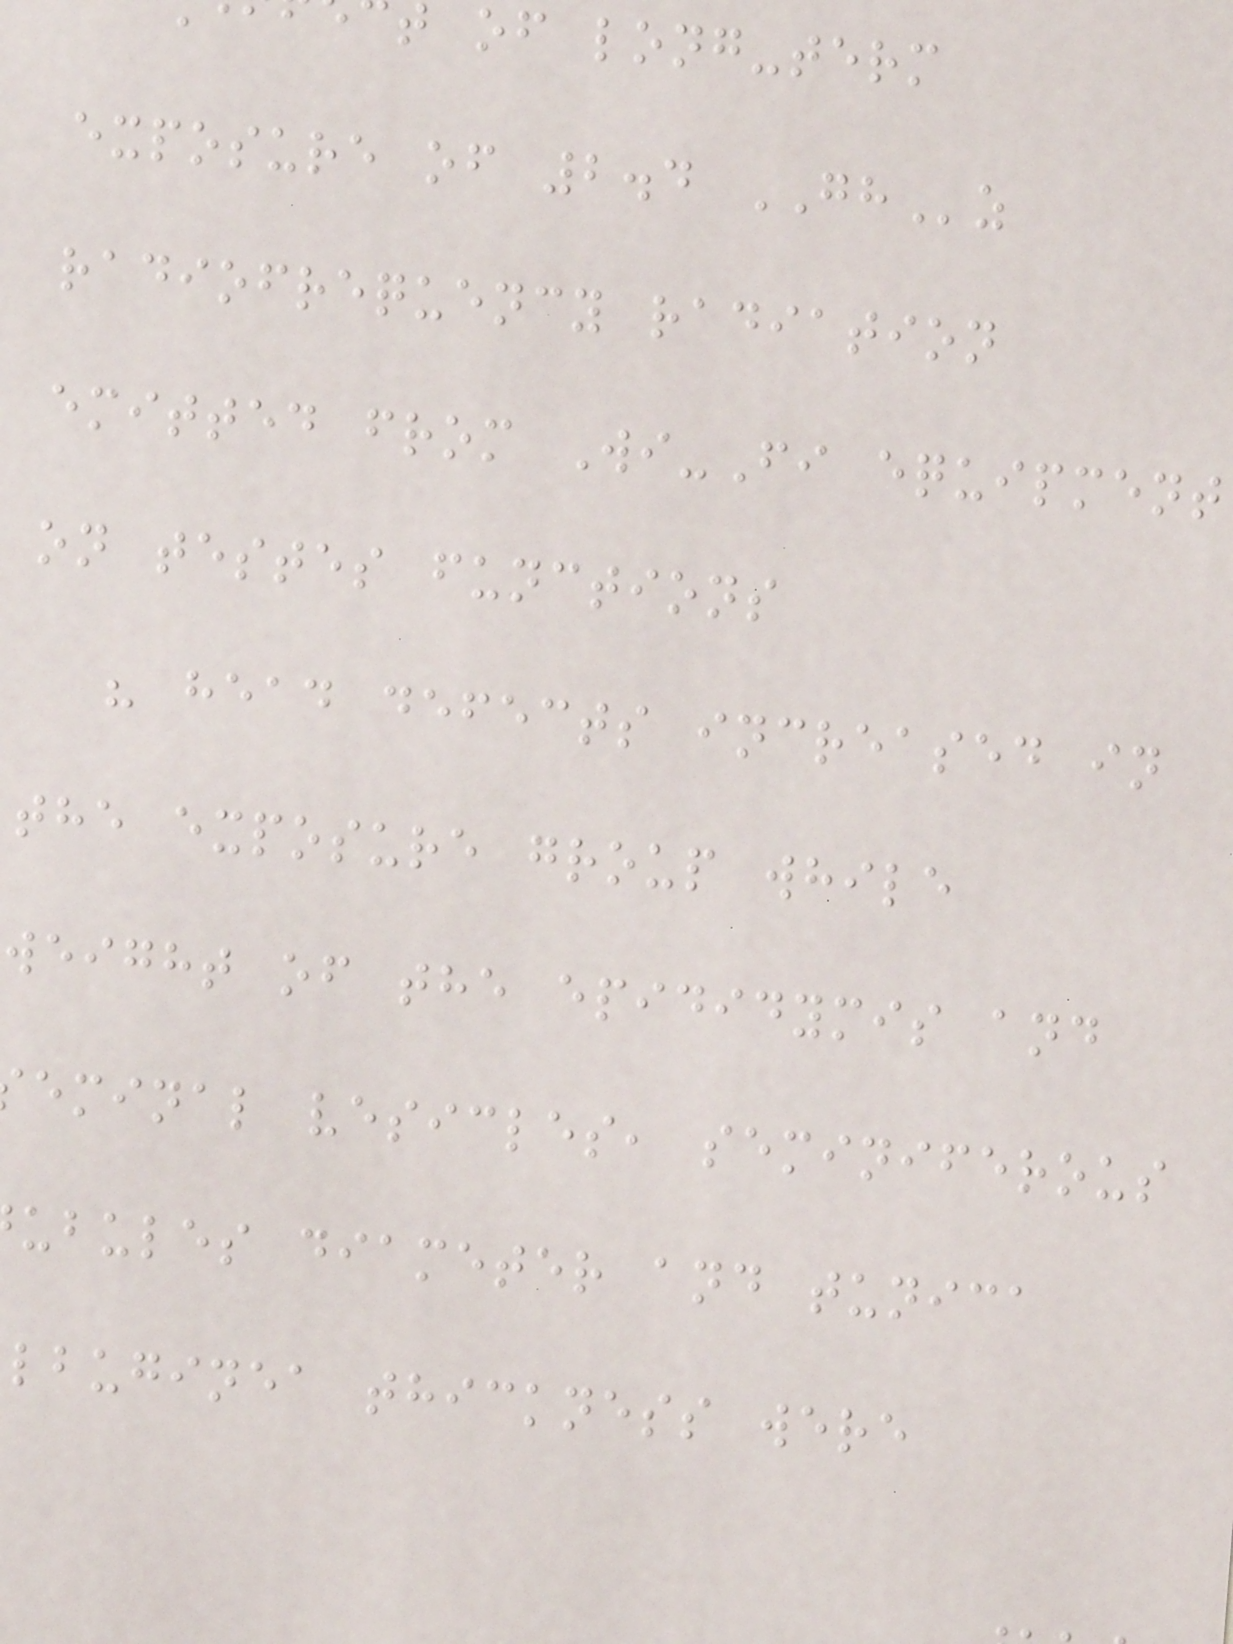t of long-term
exposure of 2.4 GHz
radiofrequency radiation
emitted from Wi-Fi equipment
on testes functions
" head defects increased in
the exposure group while
weight of the epididymis and
eminal vesicles, seminiferous
ubules diameter and tunica
lbuginea thickness were
